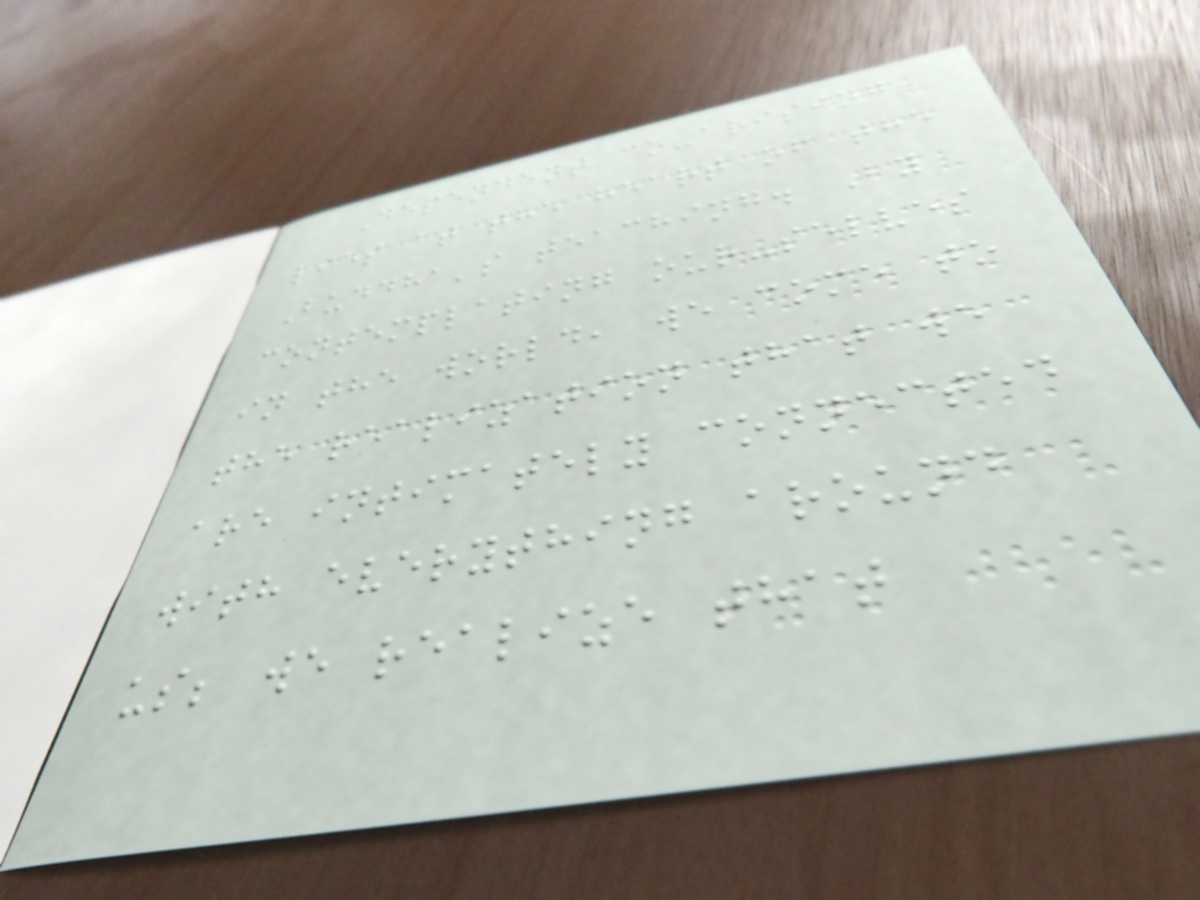Dependent co-arising
lies at the heart of the
Buddha's teaching. By
contemplating our-selves
in the world, we come to
the realization that we
are intimately connected
with everything around
us; we realize that
